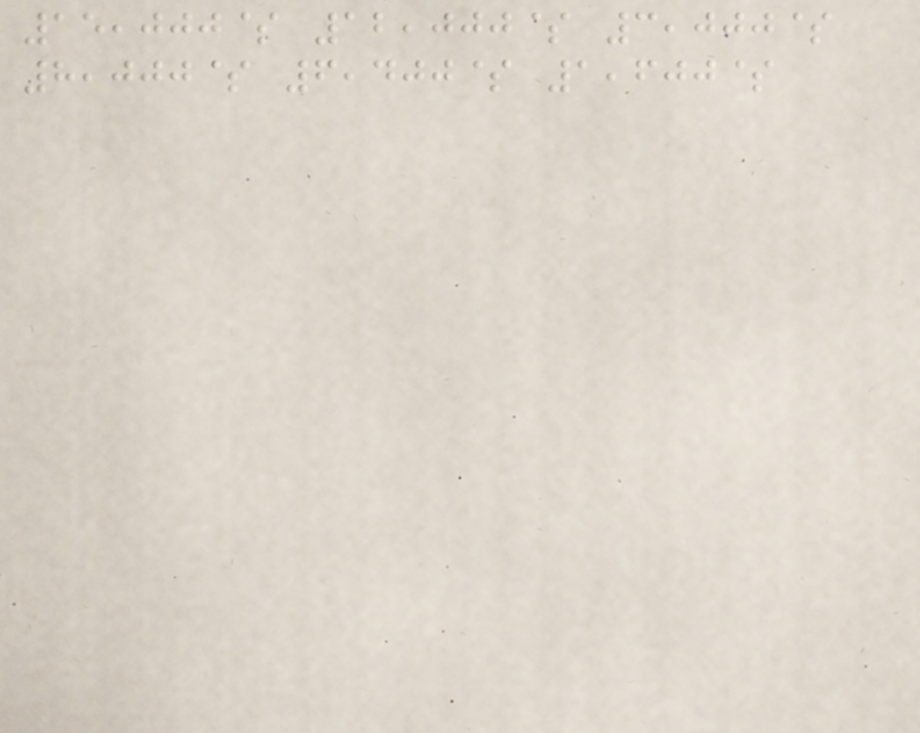15,000$ 12,000$ 3,000$
8,000$ 6,400$ 1,600$
